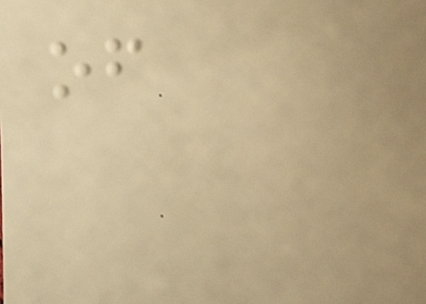of
